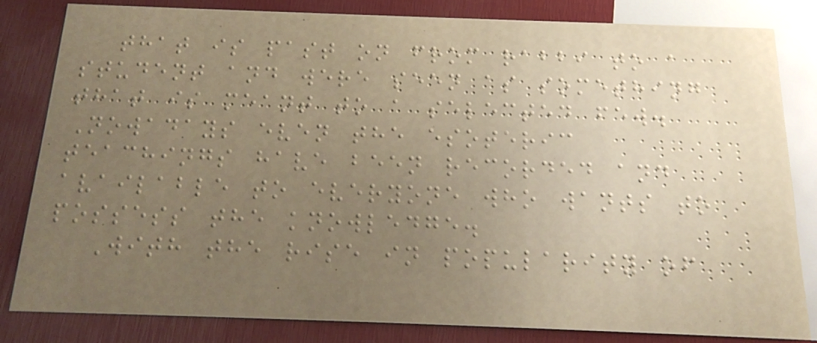that is past on from rabbi to a
student and were seen as something
that is meant to a selected few.
Nowadays even the esoteric
teachings have been recorded and
available to everyone who wants to
possess the knowledge.
With the rise in popularity of
